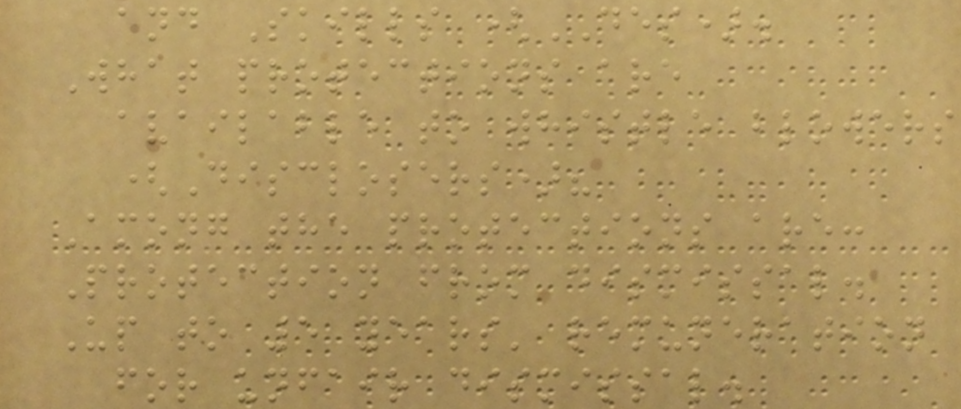and Skills (DES).
What protections are
available to whistle blowers
(Disclosers)?
Among the protections are:
Protection from dismissal.
Up to 5 years' remuneration
for unfair dismissal.
